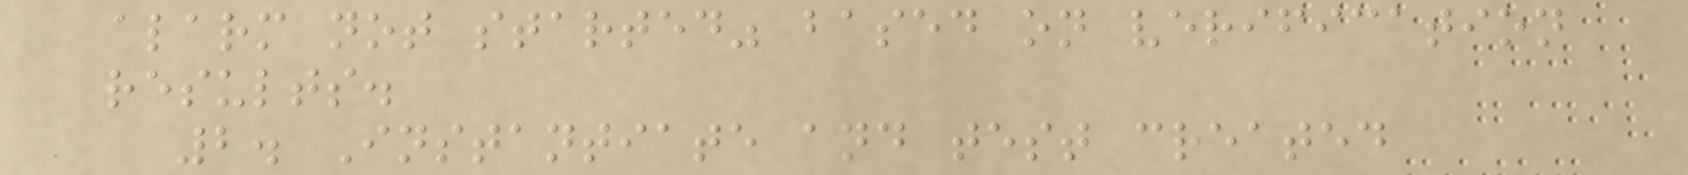alarm not started" based on verification
results.
2. Instantiate and test created
